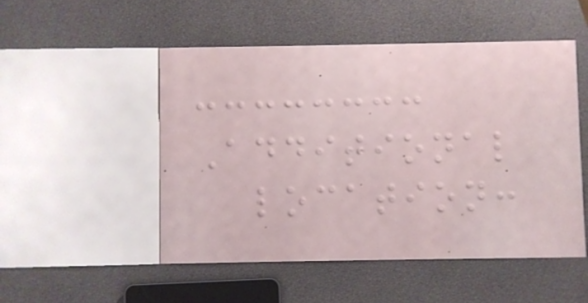Additional
location:
